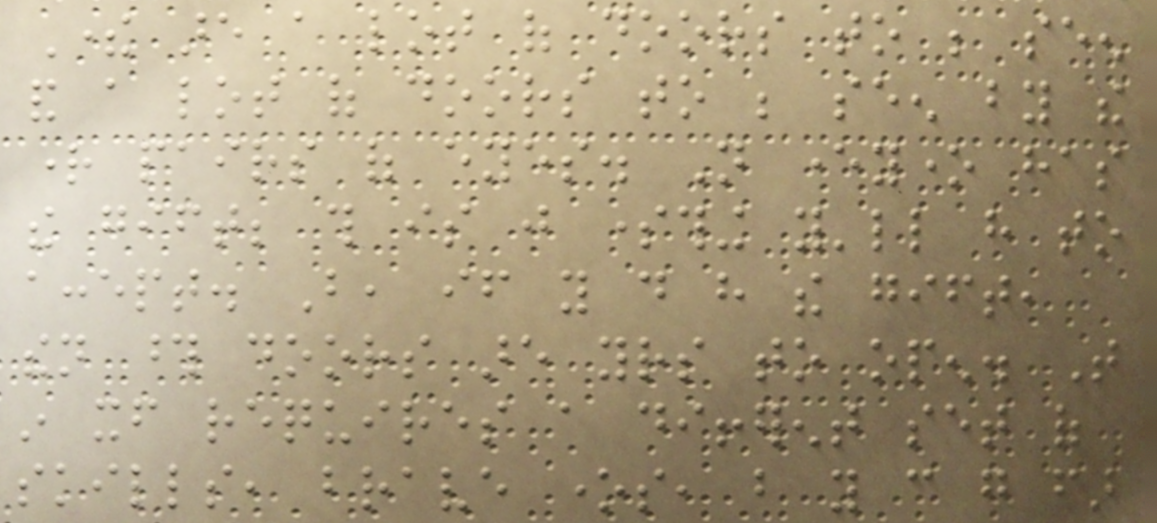There are a lot of doors to be seen
and a lot of doors to be seen by the
right pairs of eyes. Not everyone has
the gift; this is just something you'll have to
accept. But, if you do have the gift,
then those doors are yours to open. That
in itself requires a different set of
skills, brave ones, but you can go far
